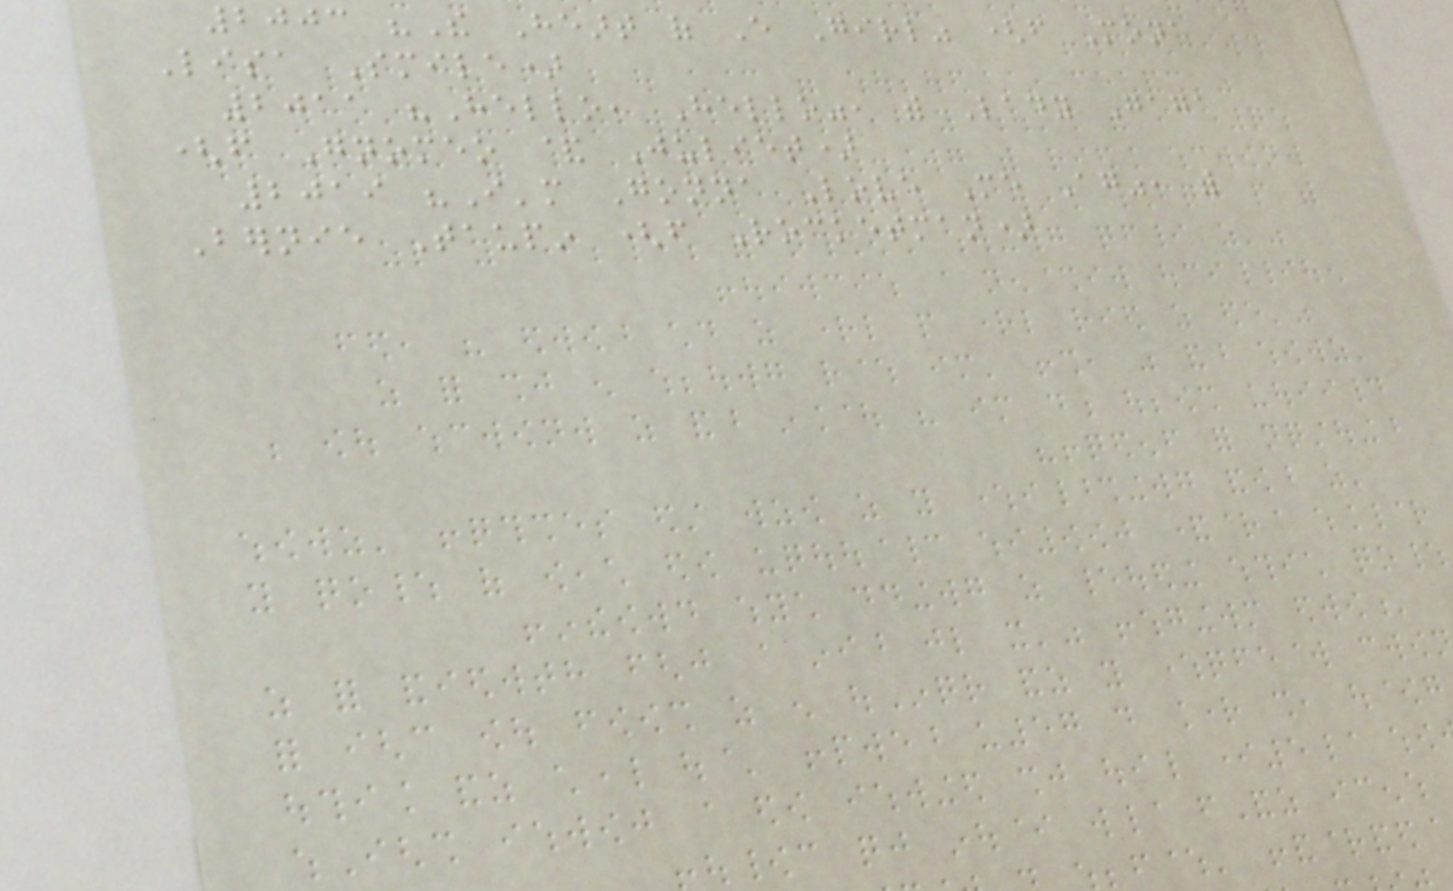2003 "The Heart of Every Girl" (from Mona
Lisa Smile)
2011 "Hello, Hello", with Lady Gaga
(from Gnomeo & Juliet)
2019 "I'm Gonna Love Me Again", with
Bernie Taupin (from Rocketman)
